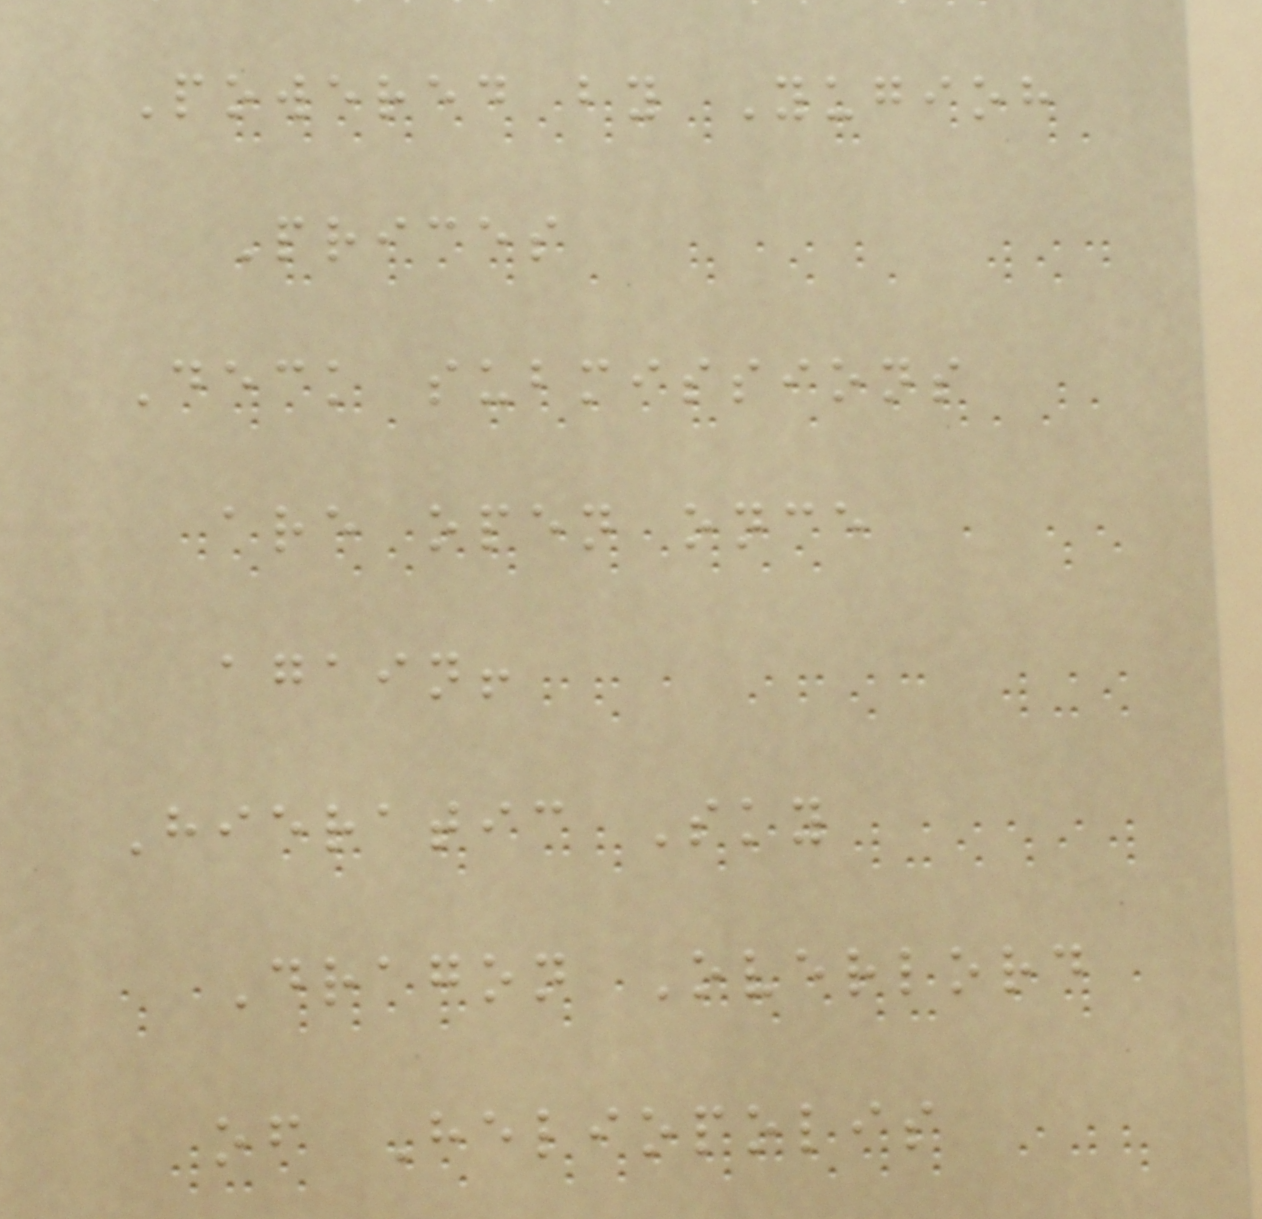Powered by Yugioh
Prices
Deck submissions
are open once
again!
Hieratic Sky
Dragon Overlord
of Heliopolis
